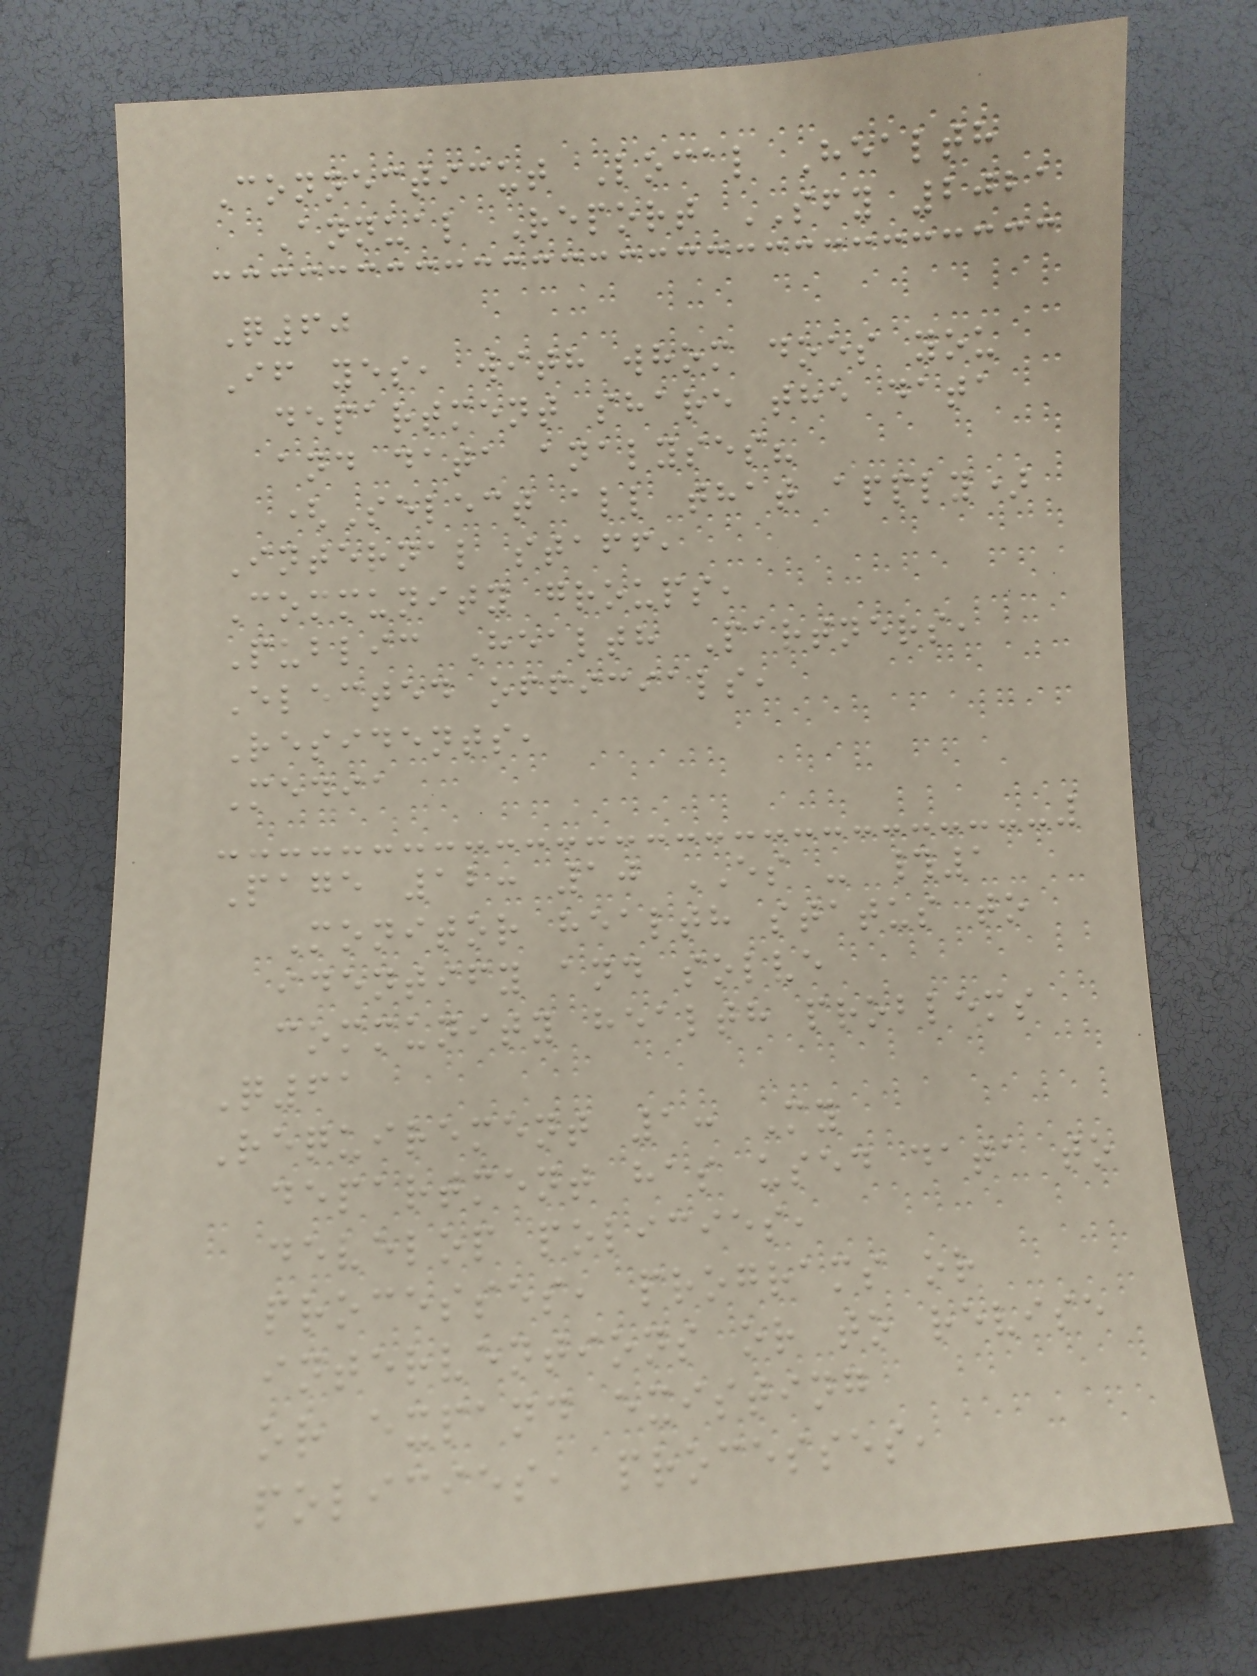Connecticut Local Health
Annual Report SFY 2021
Q60
If yes, with whom does you
department share the data
and data analyses?
(Select all that apply)
Internal staff,
Community groups,
Public Health Partners,
Elected officials,
Residents,
Media
Page 12: 10 ES - #1
Monitor health status to
identify and solve
community health problems
Q61
Requirement 1: My
department has used data to
develop policies,
processes, programs or
interventions or to revise
or expand existing
policies, processes,
